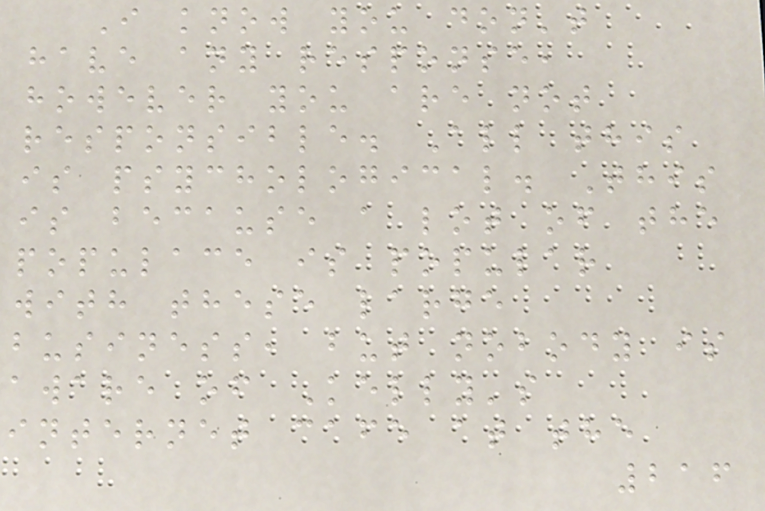I know you don't
have any response,
however you are not
responsible. All this
is psychological. This
is because a lot of the
populace is popular
with these large
business, but nobody is
aware of Kelly's
internet cafe at the
216
